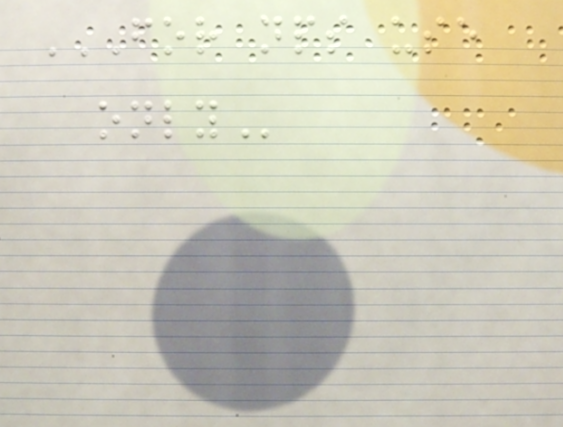FOR NPS USE
ONLY
